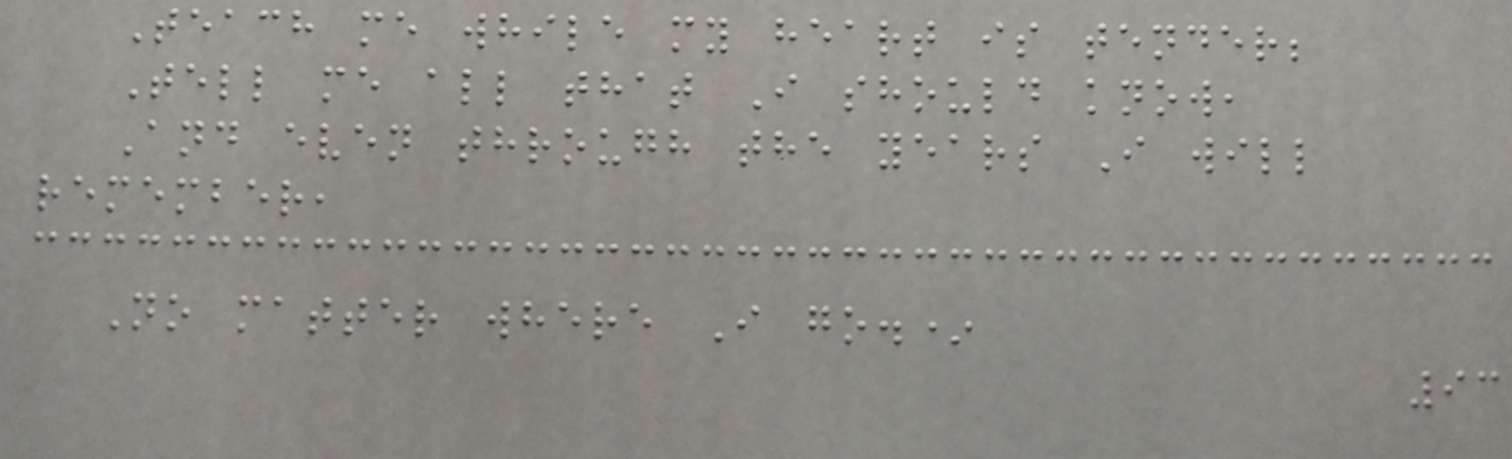Teach me while my heart is tender;
Tell me all that I should know,
And even through the years I will
remember,
No matter where I go.*
93
